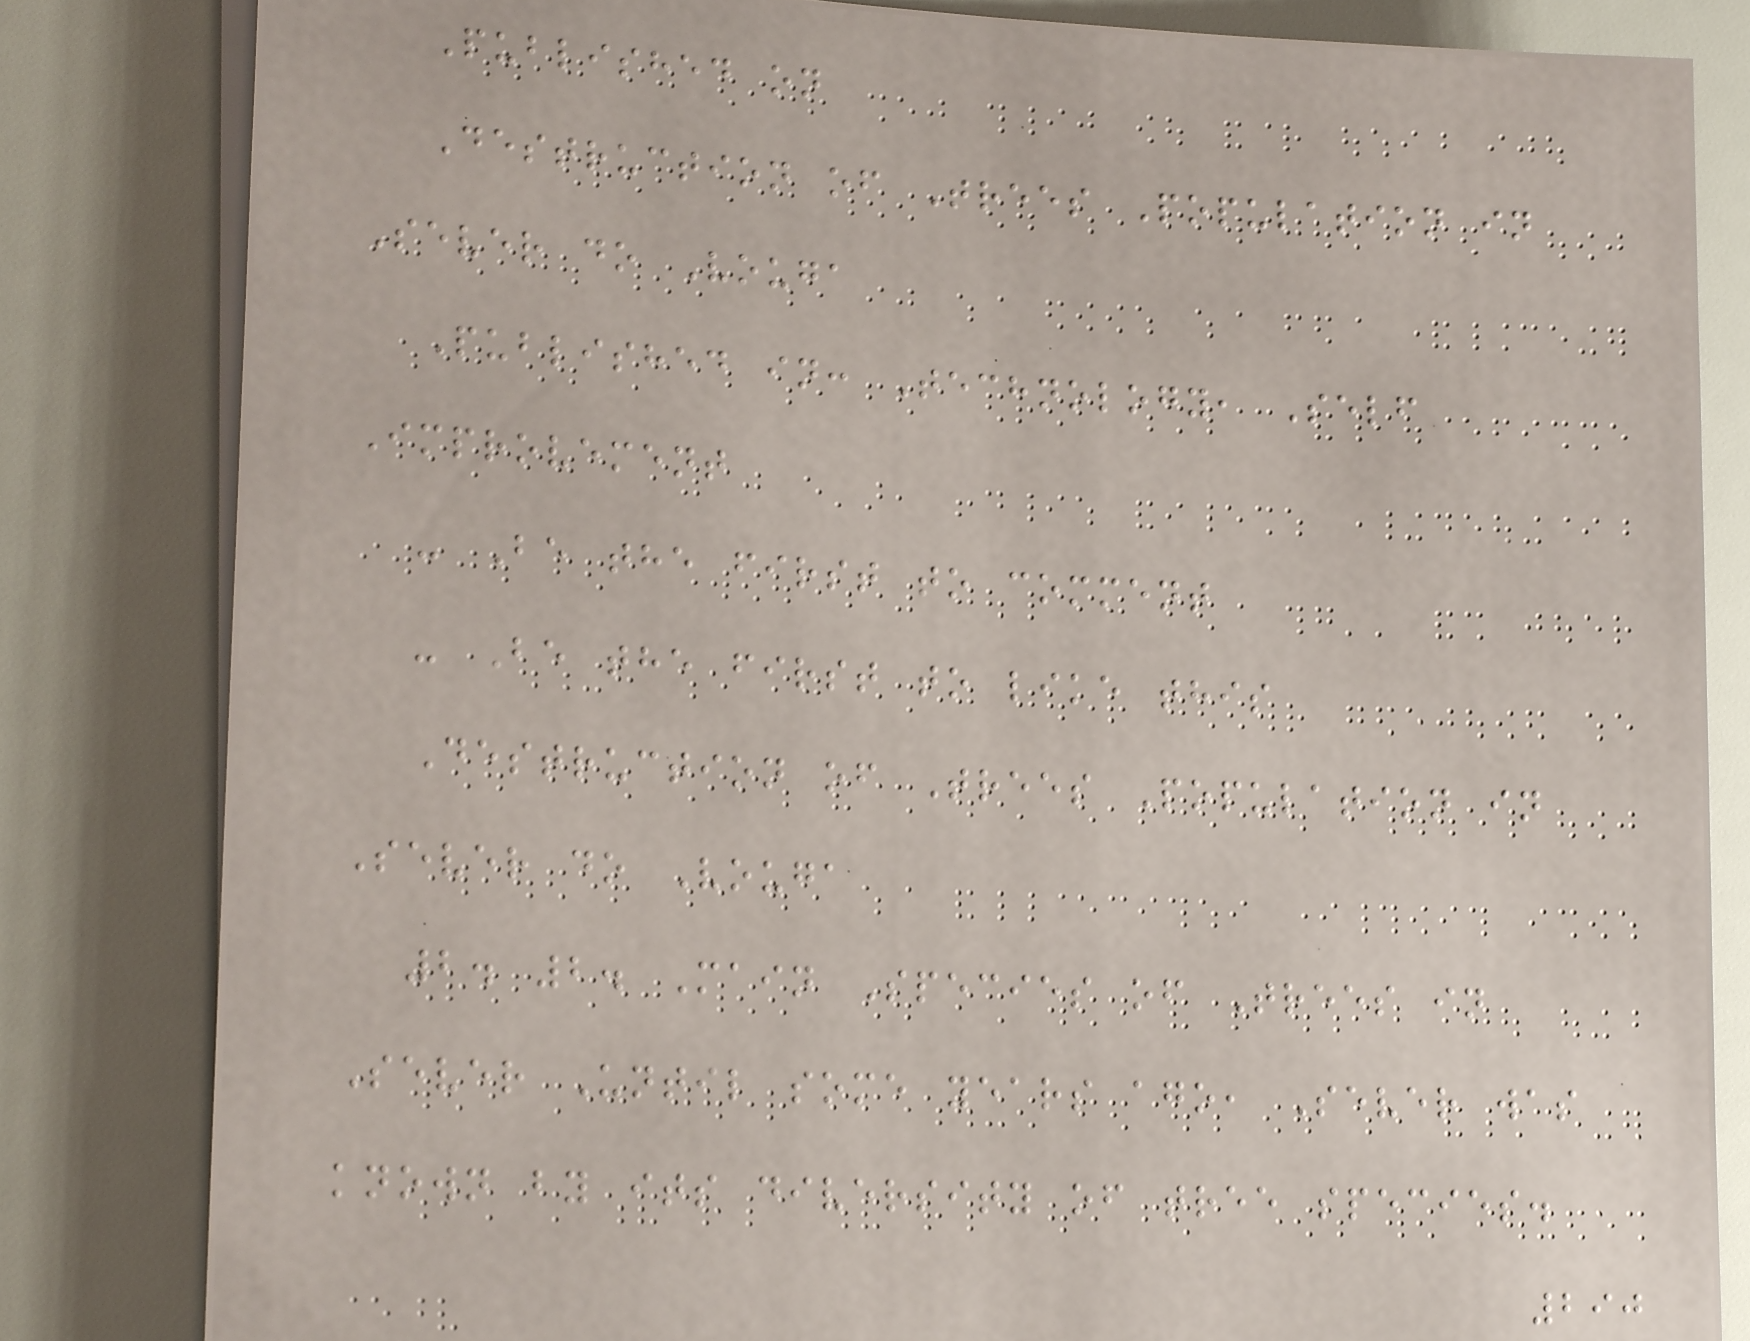Published on
Destruction of Trees Population in
Sever do Vouga
Published in: Technology, Self
Improvement
- Be the first to comment
- Be the first to like this
Destruction of Trees Population in
Sever do Vouga
2. 2. Main Species of Trees in
Sever Until some years ago, Sever was
known by its diversity of tree species.
290
